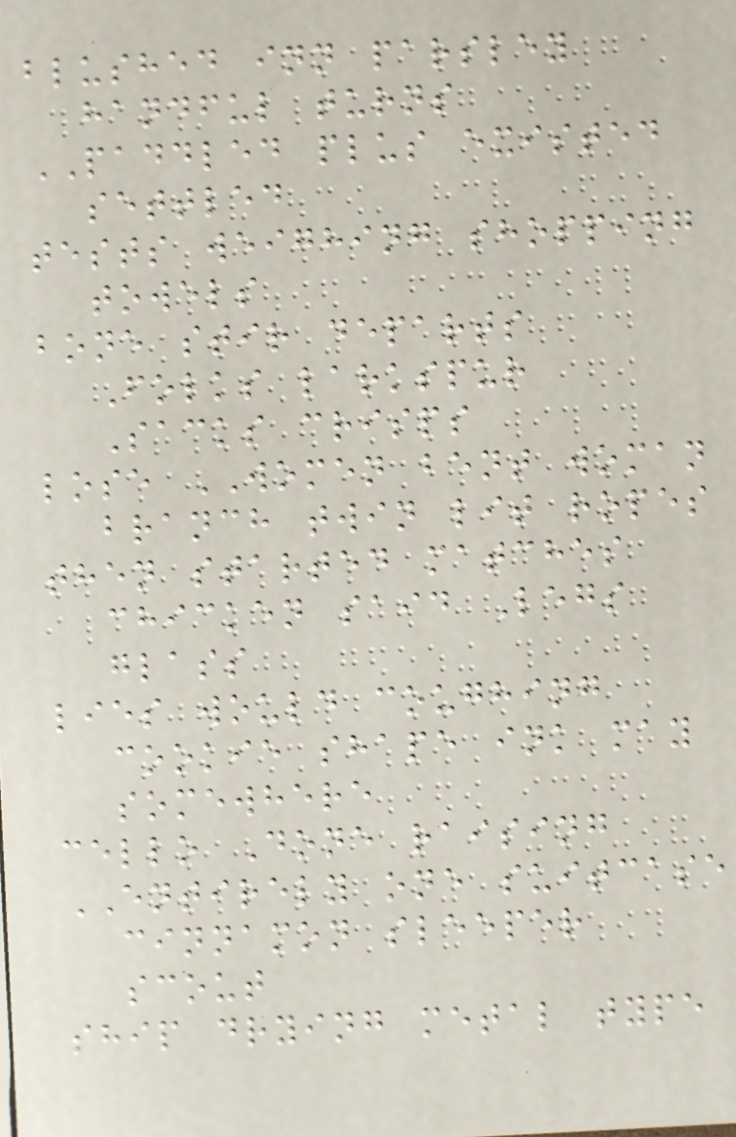blushed inn parsley
handful turns
PADDLED plus existed
settled
tests weighing shopping
towels
bone stir departs
Folks larkspur
Sacks crisps
lose WOMEN bent woman
branch twin lit ropes
then started matches
chicken said Legs
glass
lies would coughing
cookie shape ink may
somewhere
cello Done raising
ENTIRELY one suitcase
cinnamon sleeper
scout
ship drying metal type
